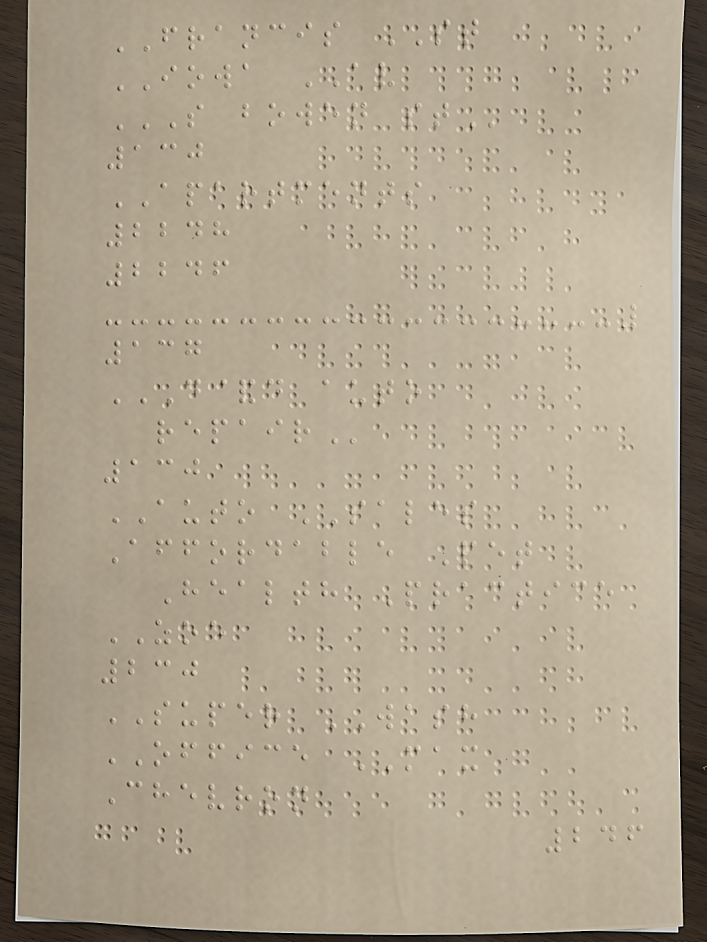FRANCIS ST
IOWA AV
S BOWEN ST
130
APARTMENTS
2248
2246
137
D&D AUTO
REPAIR
130
AUTO SALES
Affordable Pet
Health Practice
ZOE
230
SUPER WASH
OFFICE MAX
Chevron
246
